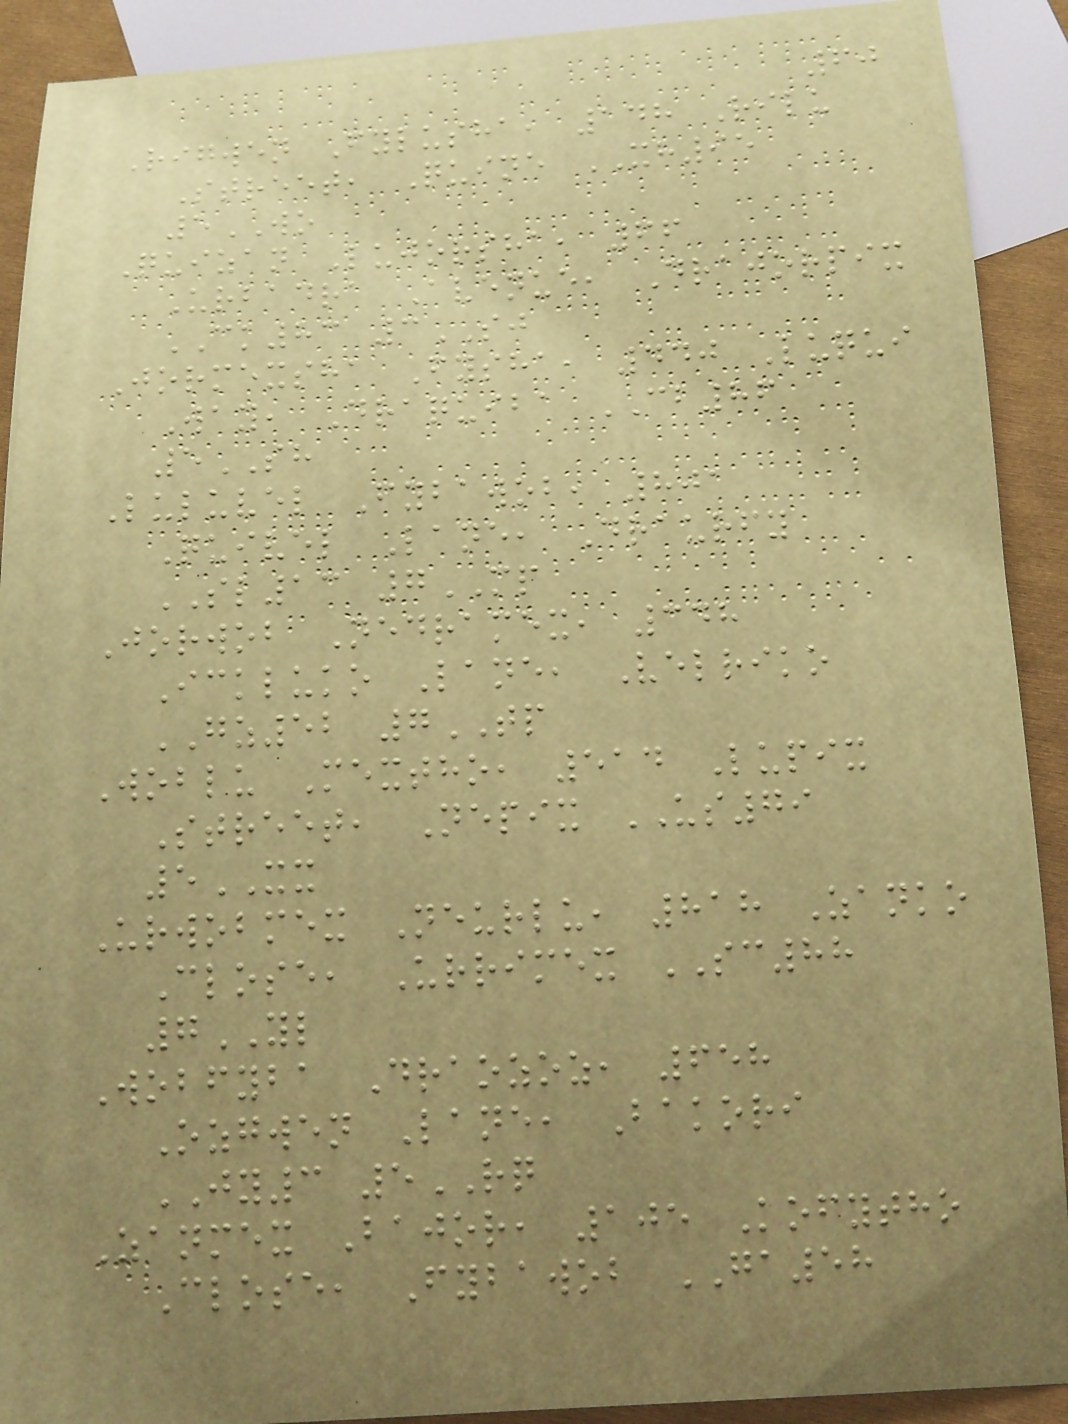60
Rigwen Fylusha, 148 Rilu
Street, Quine XH95
5WO
Quizan Lujorsha, 66
Urbadra Avenue, Drajorpix
CK83 3SJ
Jormexsha Fysha, 440 Luqui
Way, Draquiba CB86
5SH
Luluvel Fybawob, 801
Quivel Lane, Draurfy
SL13 7MP
Jorwob Nedramex, 348
Ickluko Lane, Velriko
GZ52 7TP
Woblu Mextho, 514 Lupix
Street, Nepix US79
5XX
Urwobmex Neurlu, 818 Zanko
Close, Urrimex SC88
7YL
Wobfyba Draozoz, 658
Ozgwen Lane, Bakori
JY3 5RQ
Zanmex Bajor, 105 Kofytho
Close, Fybawob GA58
